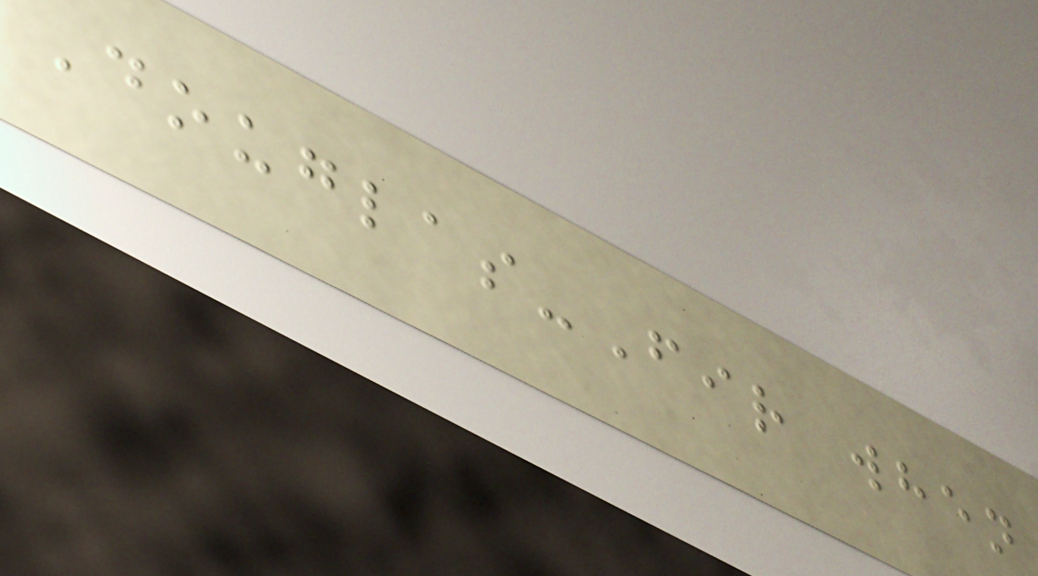Douglas-Fir when
